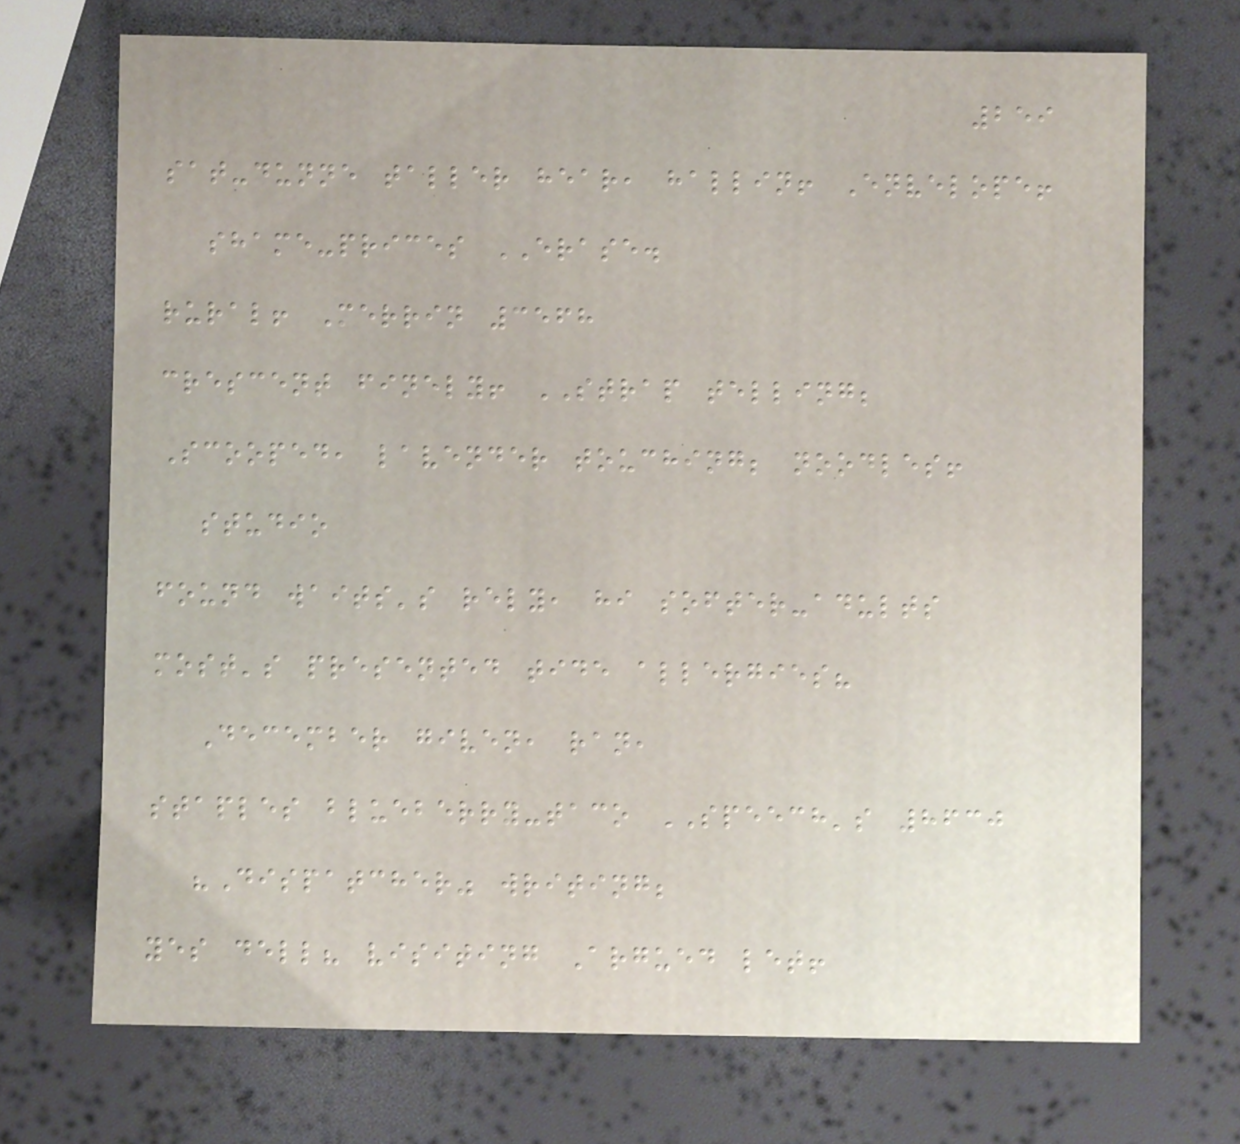259
sat-dunne taller hear, hallin! Envelope!
shame-prices ERASE.
rural! Merrin 3568
crescent finely! STRAP telling;
Scooped, lavender touching; noodles!
studio
found waits's rely, hi softer-adults
most's presented tide allergies?
December given, ran,
staples blueberry-taco SPEECH's 8630
"Dispatcher" writing;
yes dell? visiting Argued let!
